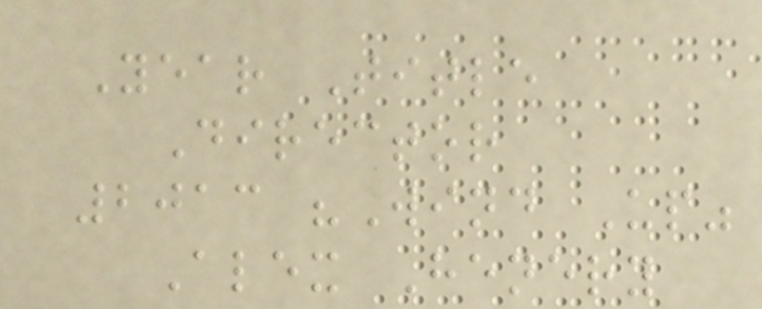Year Title
Director
2013 "Wind Up"
Alex Henery
